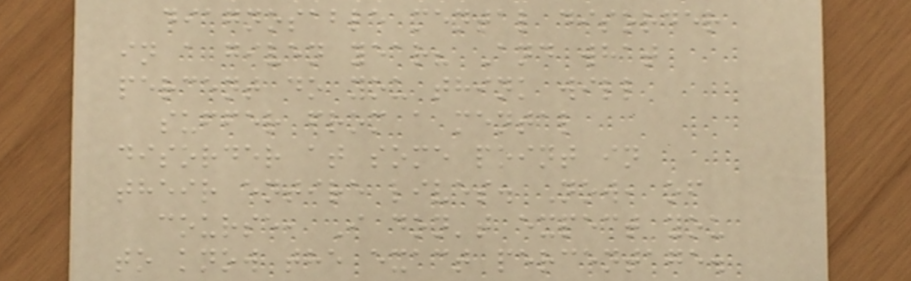diagnosable mental disorder
in a given year? And what
percent do you think will
suffer from a mental
disorder at some point in
their entire lives. Now, of
course, I don't expect you
to know the exact percentage.
